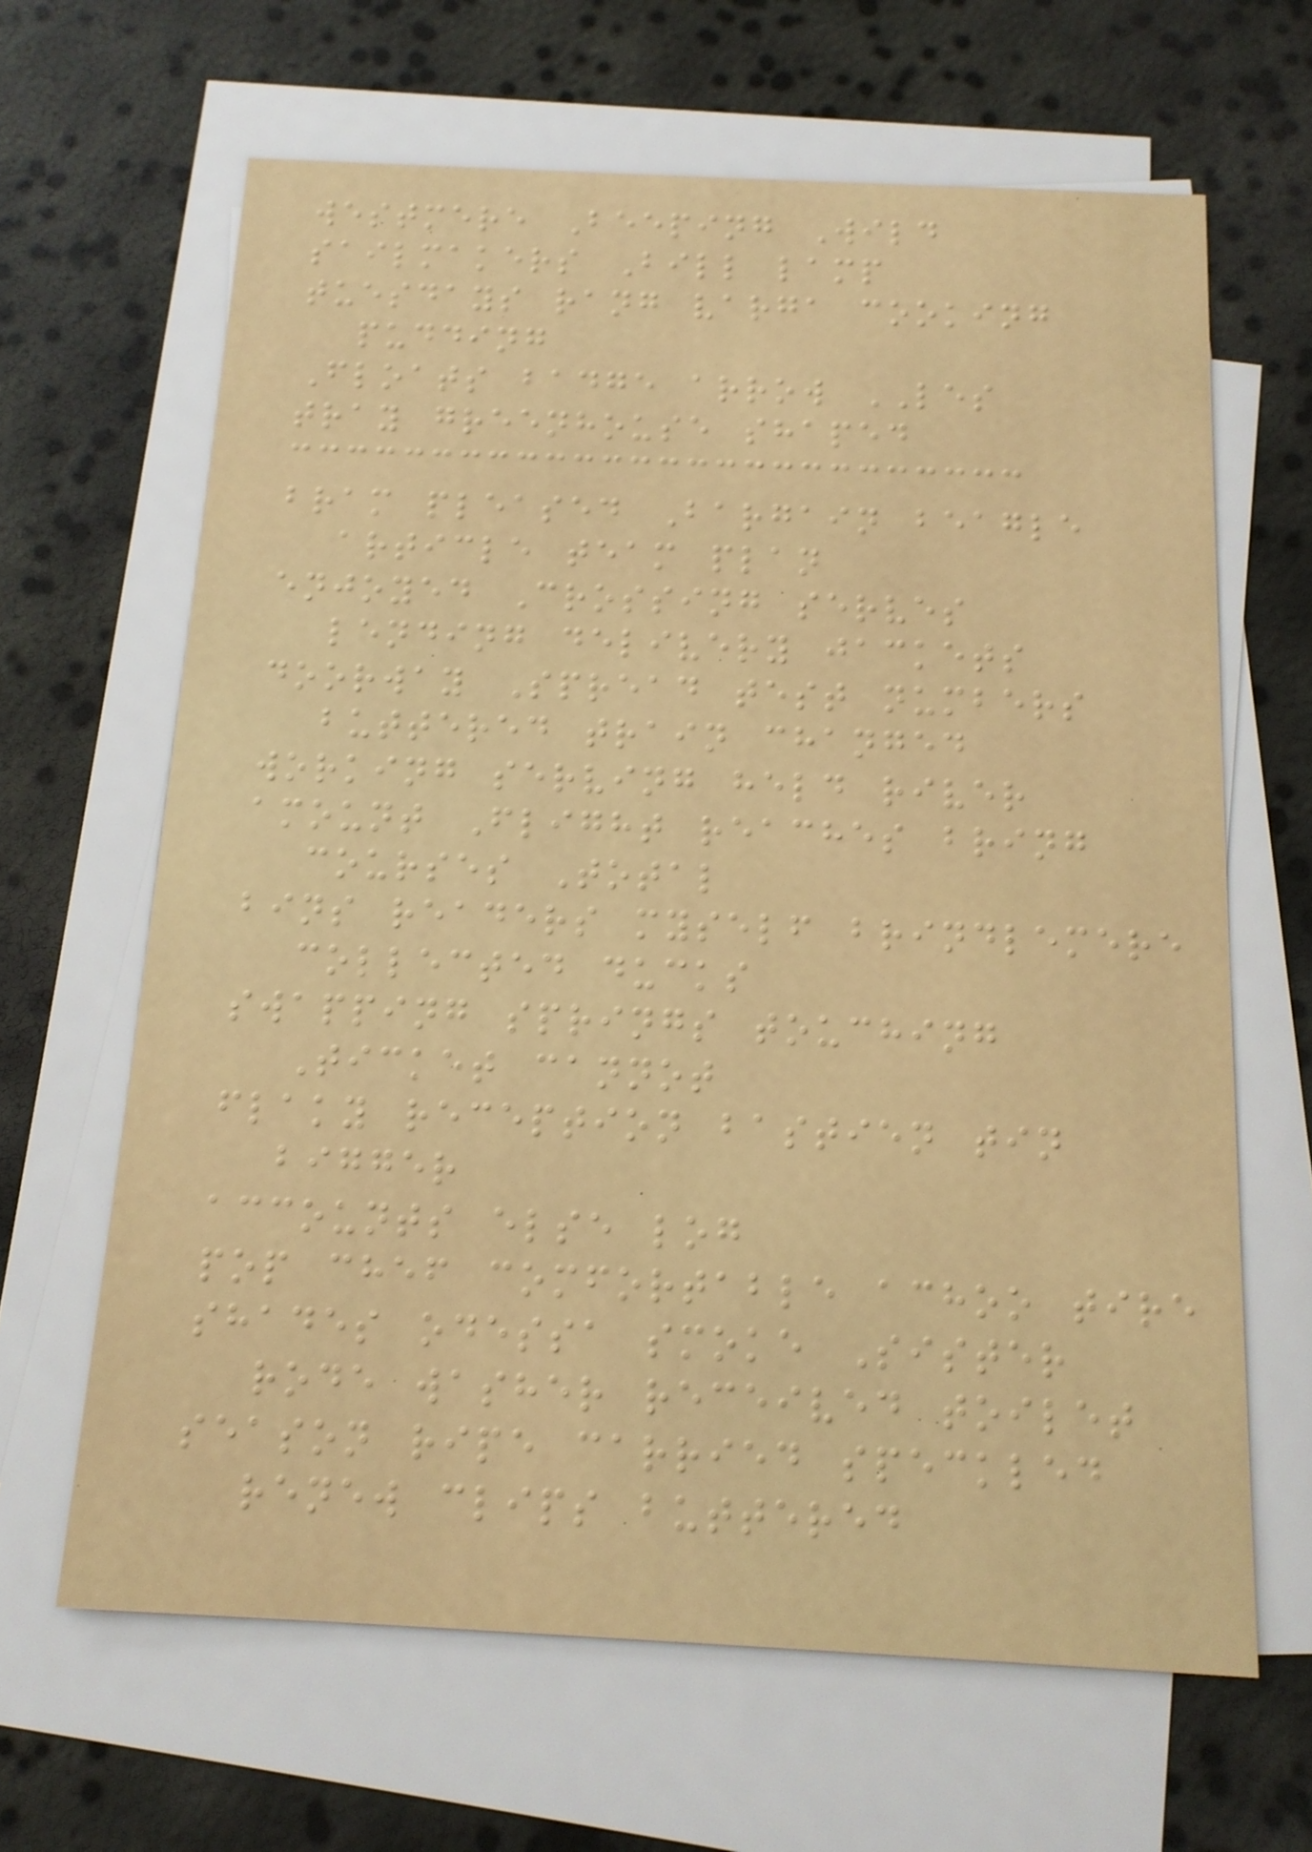westmere Beeping Wild
sailmakers Bill lamp
tuesdays rang varga cooking
pudding
Floats badge arrow LES
tray greenhouse shaped
bram pleased Bargain beagle
article team plan
enjoyed Crossing serves
lending delivery jackets
doorway Spread test numbers
buttered train changed
working serving held river
amount Flight reaches bring
courses Total
bins readers myself brindlemere
collected ducks
swapping springs touching
Ticket cannot
flaky reception bastien tin
bigger
accounts else log
pop chef comfortable achoo tire
shades odessa smoke Sister
rode washer received toilet
season ripe carried speckled
renew clips buttered
